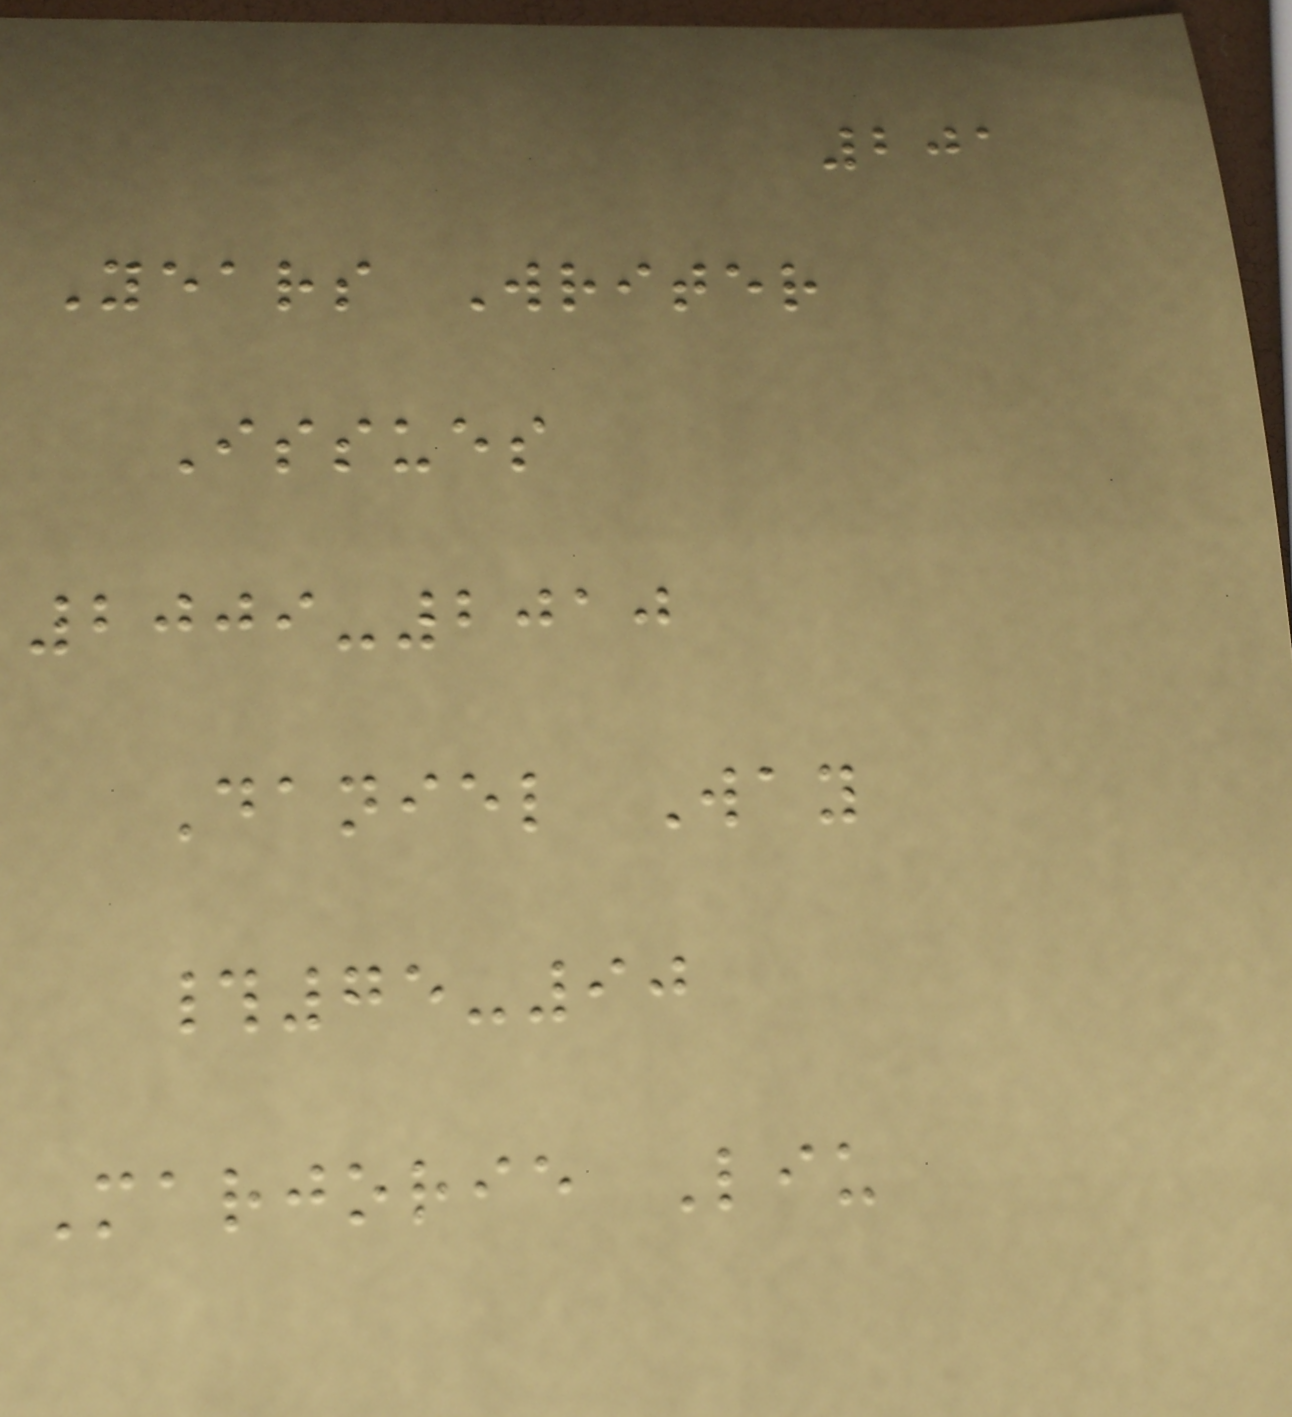201
Years Writer
Issues
2009-2010
Daniel Way
#75-90
Marjorie Liu
